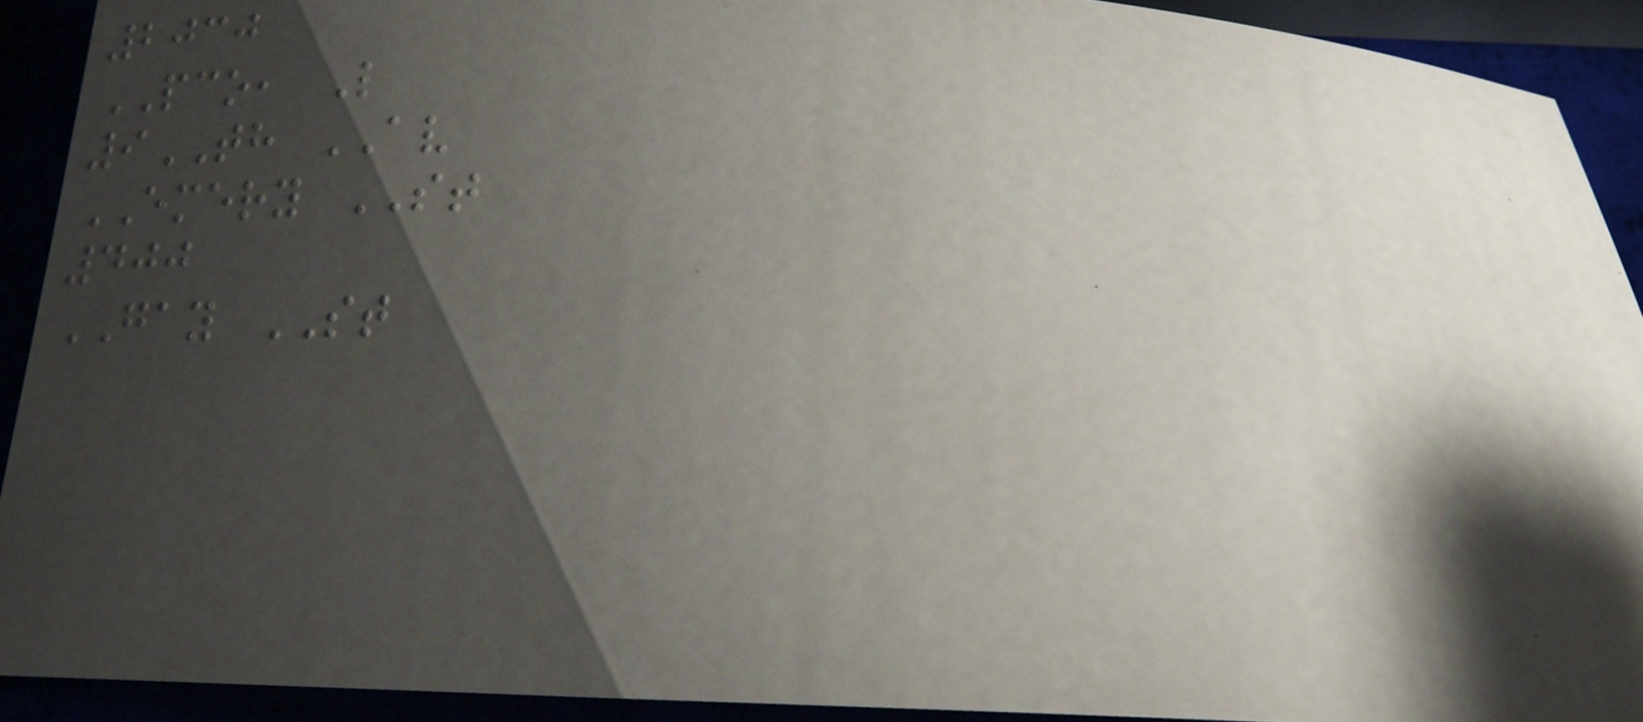2030
PCO, L
9TH AV
EMERY ST
400
GAY ST
